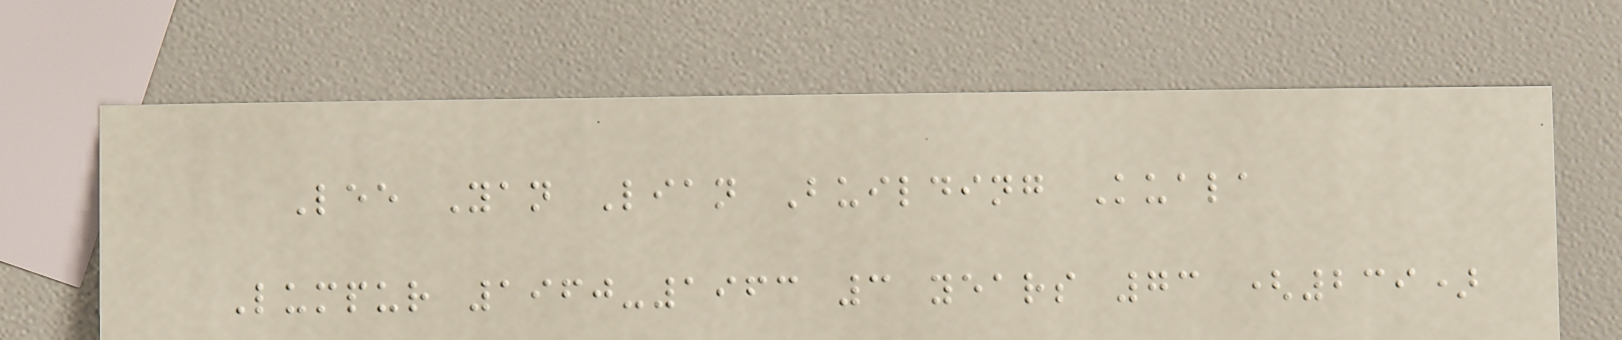Lee Yan Lian Building Kuala
Lumpur 1960-1963 3 years 73 (239)
